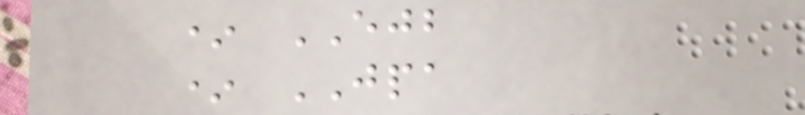* EJB
* JPA
